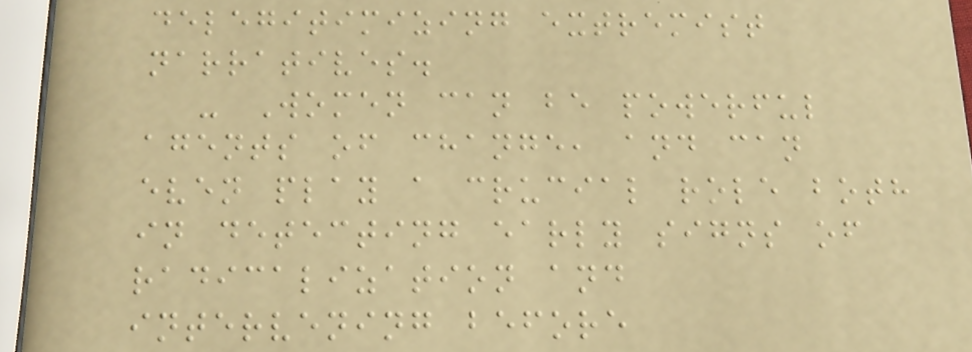delegitimizing extremist
narratives.
- Women can be powerful
agents of change, and can
even play a crucial role both
in detecting early signs of
radicalization and
intervening before
